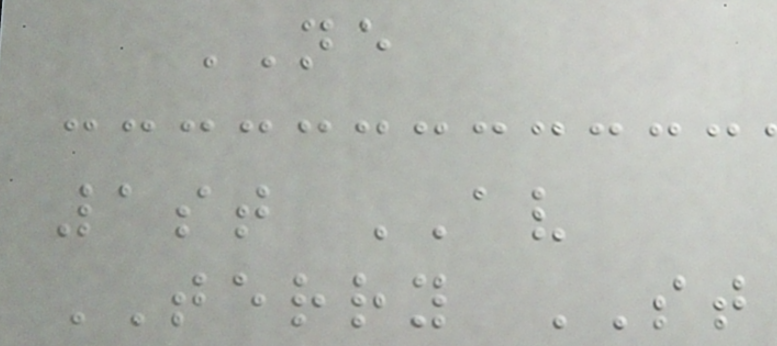NE
1st AV
TERRY ST
